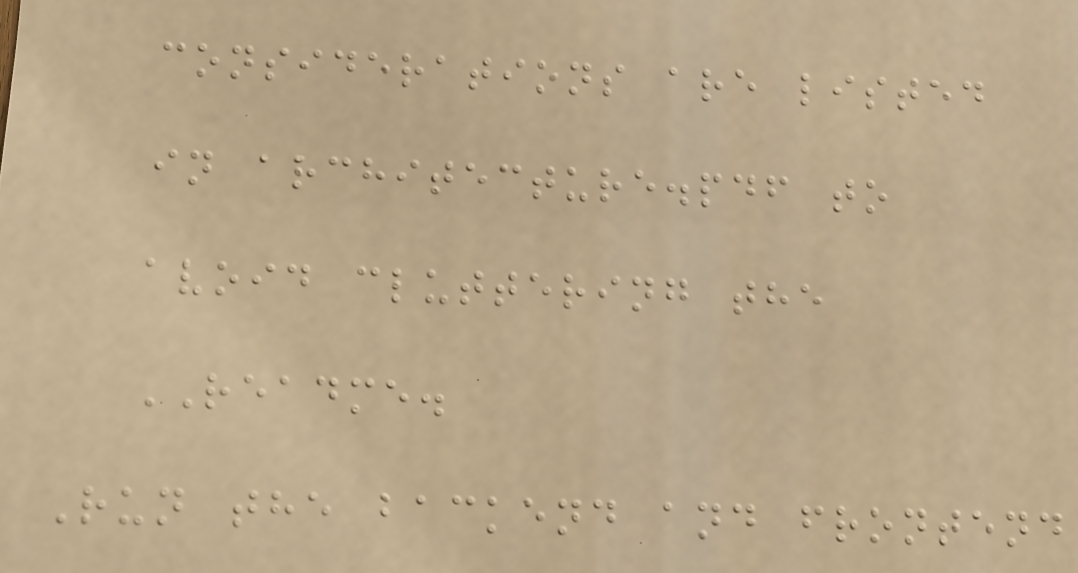considerations are listed
in architecture.pdf to
avoid cluttering the
README.
Run the backend and frontend
